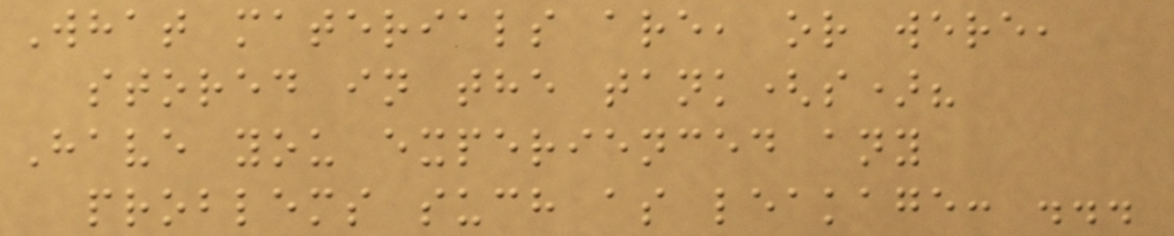What materials are, or were,
stored in the tank(s)?
Have you experienced any
problems such as leakage: ...
